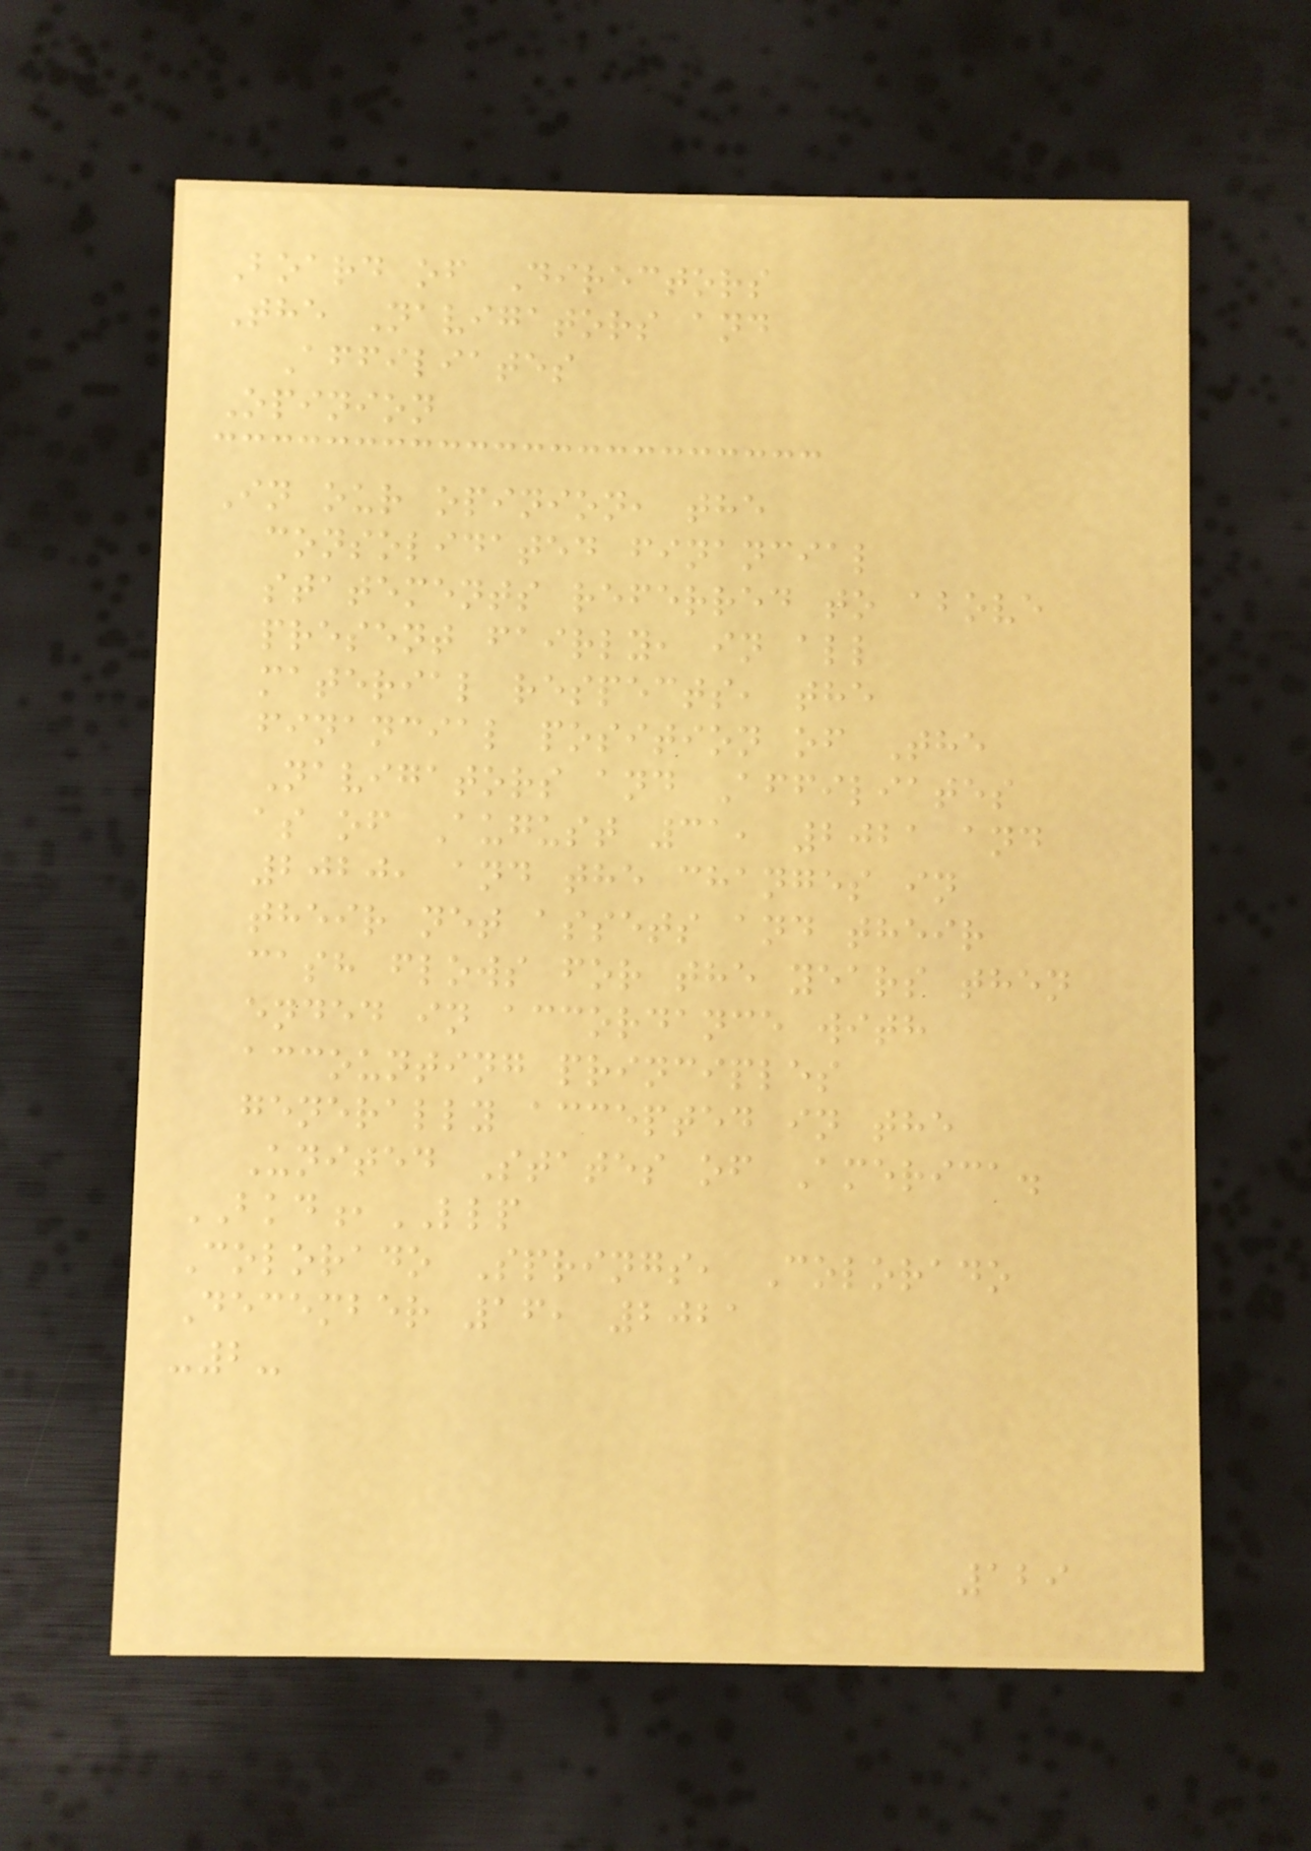Board of Directors
The Navigators and
Affiliates
Opinion
In our opinion, the
consolidated financial
statements referred to above
present fairly, in all
material respects, the
financial position of The
Navigators and Affiliates
as of August 31, 2021 and
2020, and the changes in
their net assets and their
cash flows for the years then
ended in accordance with
accounting principles
generally accepted in the
United States of America.
BKD,LLP
Colorado Springs, Colorado
December 16, 2021
-2-
129
